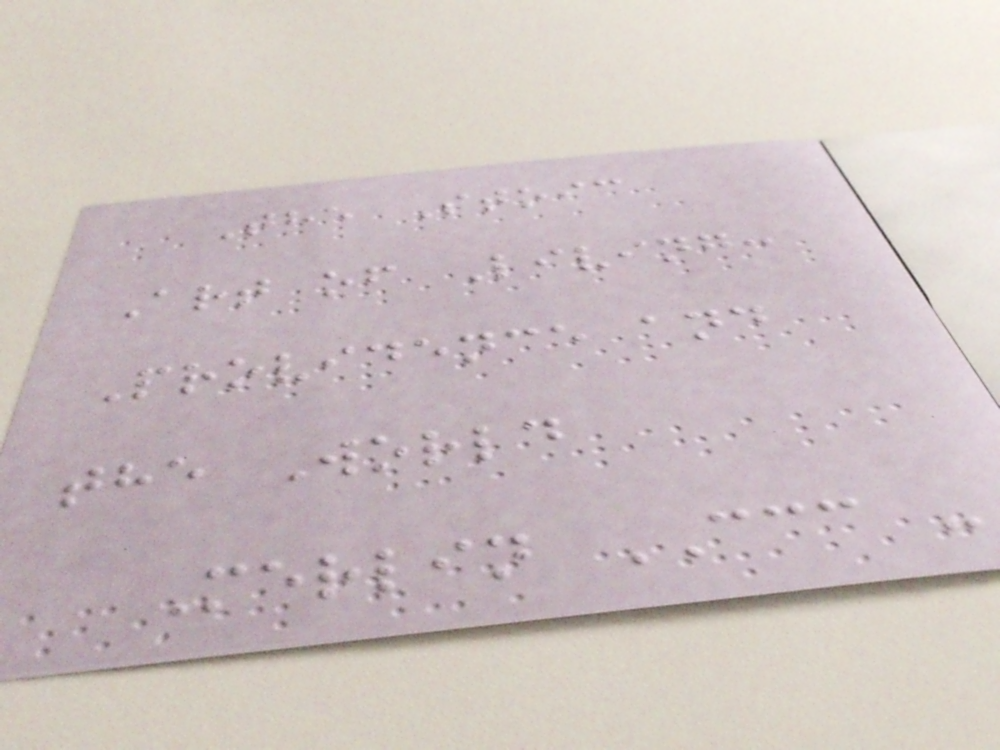The Stoic
Art of Living:
Providence and
the World
Merlin CCC -
